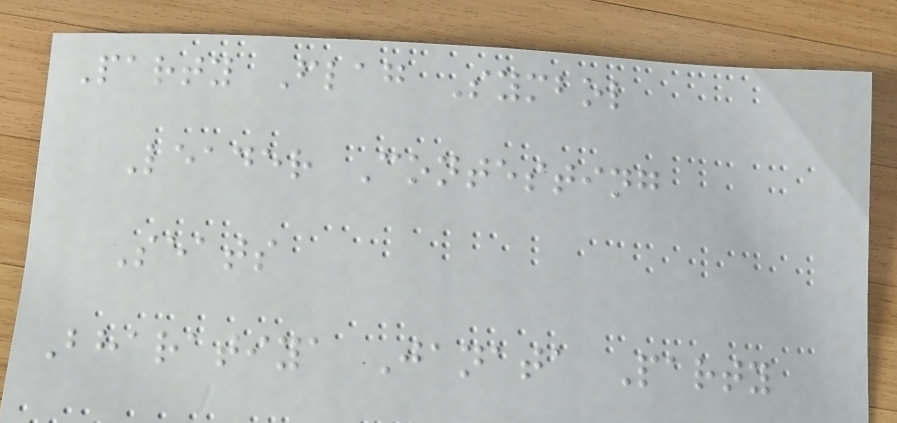Party Flag Symbol
Leader Contesting
Seats
Bharatiya Janata Party
